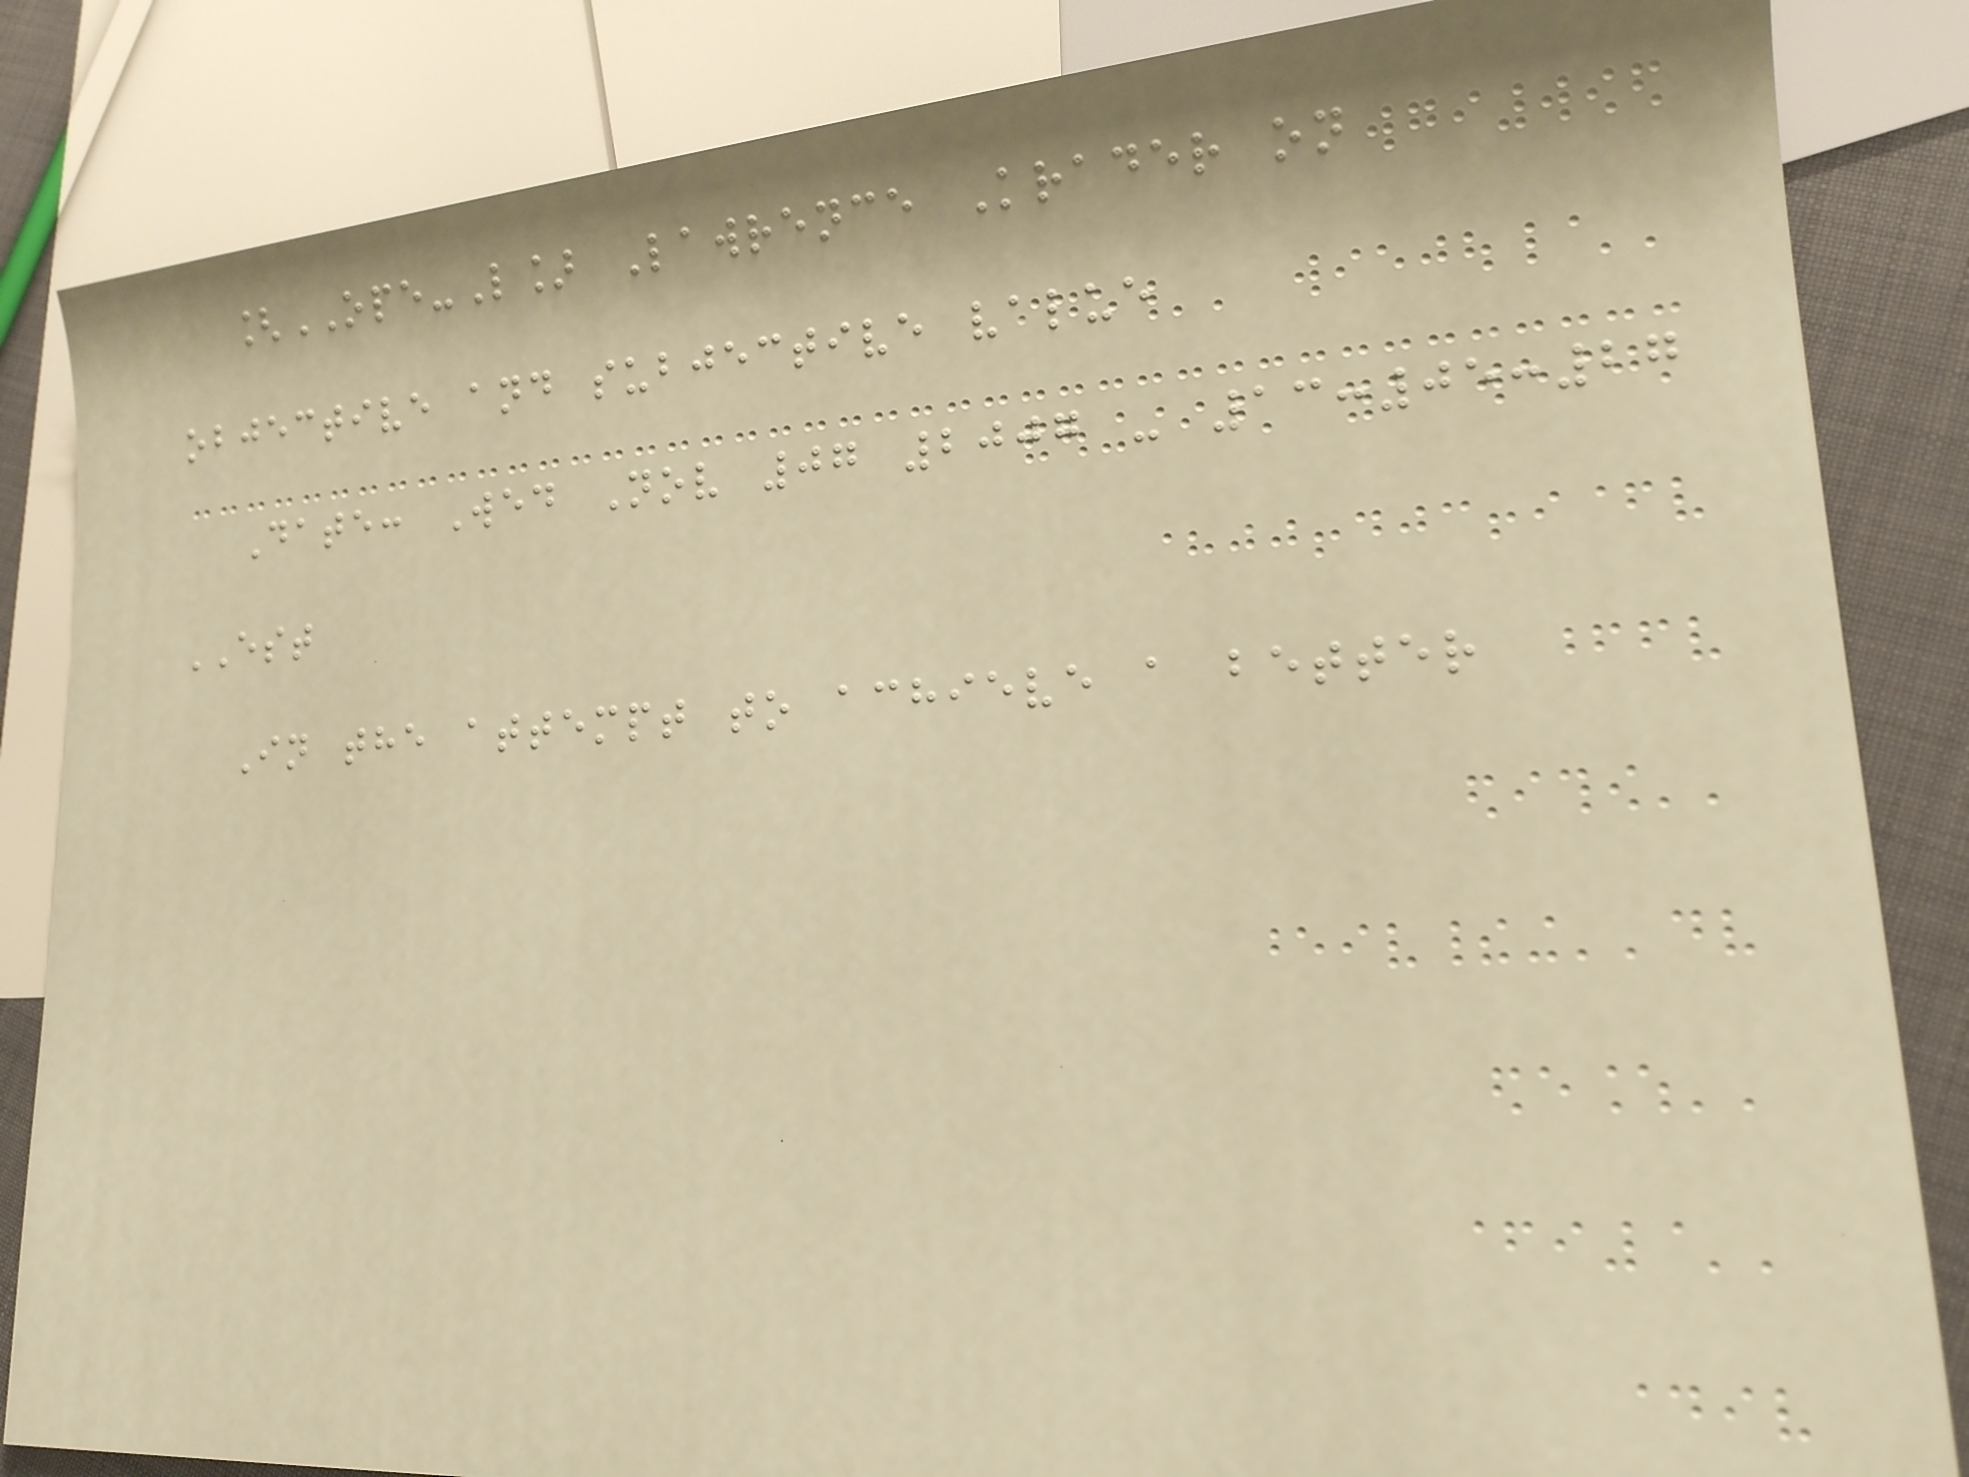[OPE-L] Lawrence Krader on
objective and subjective value
Date: Wed Nov 07 2007 - 13:05:27
EST
In the attempt to achieve a better
